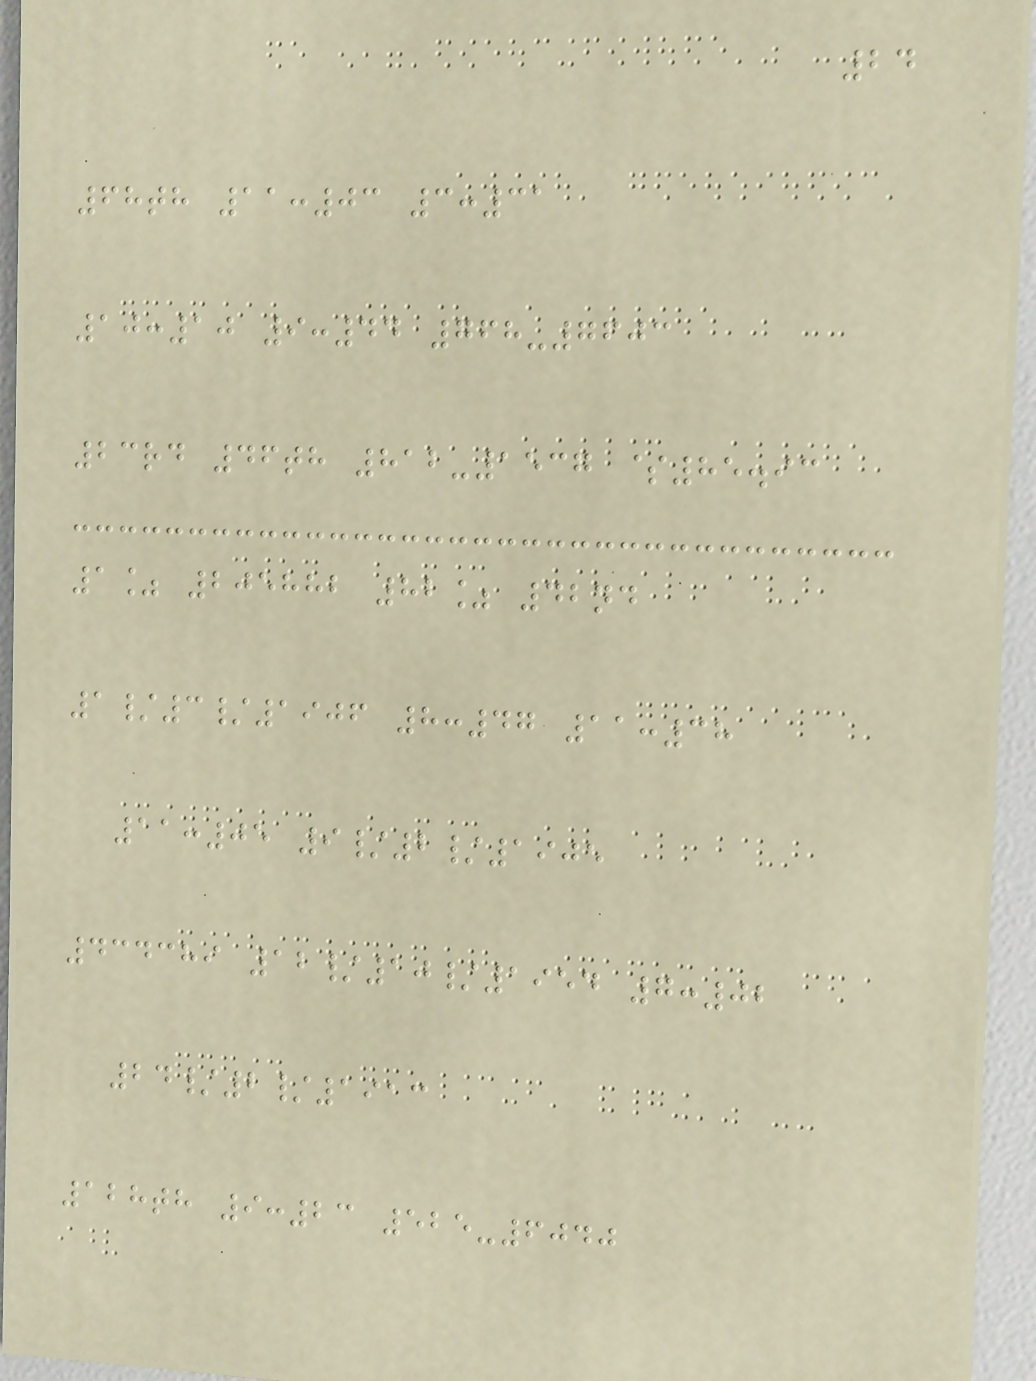24
68th 11:03 3:31
10:10 9:44 768-7603
23rd 46th 812-1537 $85.93
1% 205882 82% 42nd
1/3/1906 8:47 11:38
11:05 9/2/1905
434389 12/10/1954 7:02
24/2/1913
128th 9:23 525-6040
